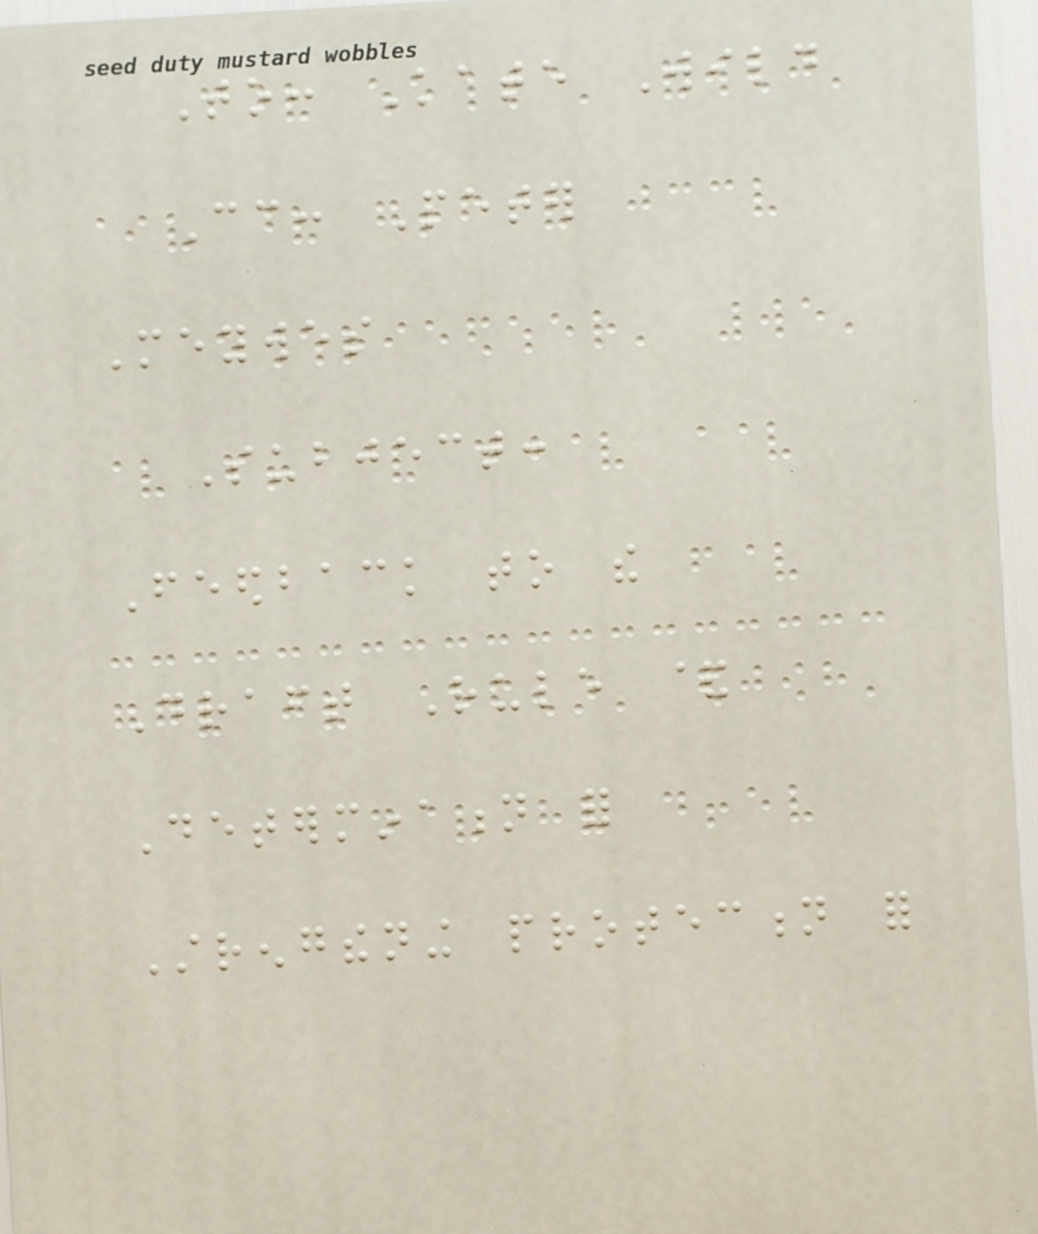To: Kate Wild
Cc: Peter
Meywes
Subject:
Feedback to the
Draft Rule &
Determination for
Strengthening protection for
